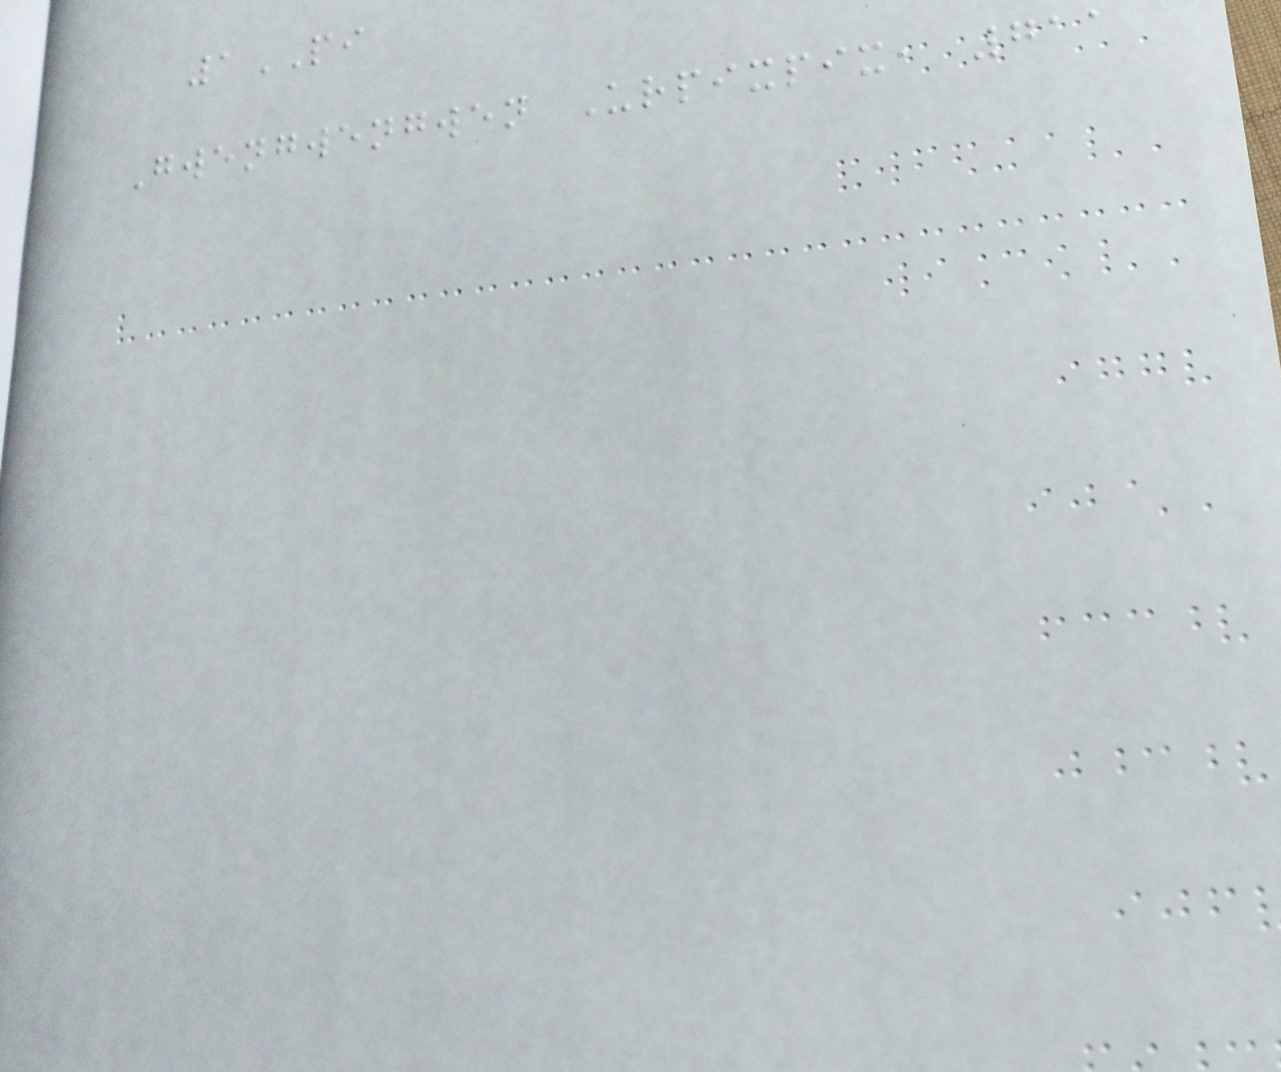1PI
Gwengwengwen Urpixpix, 711
